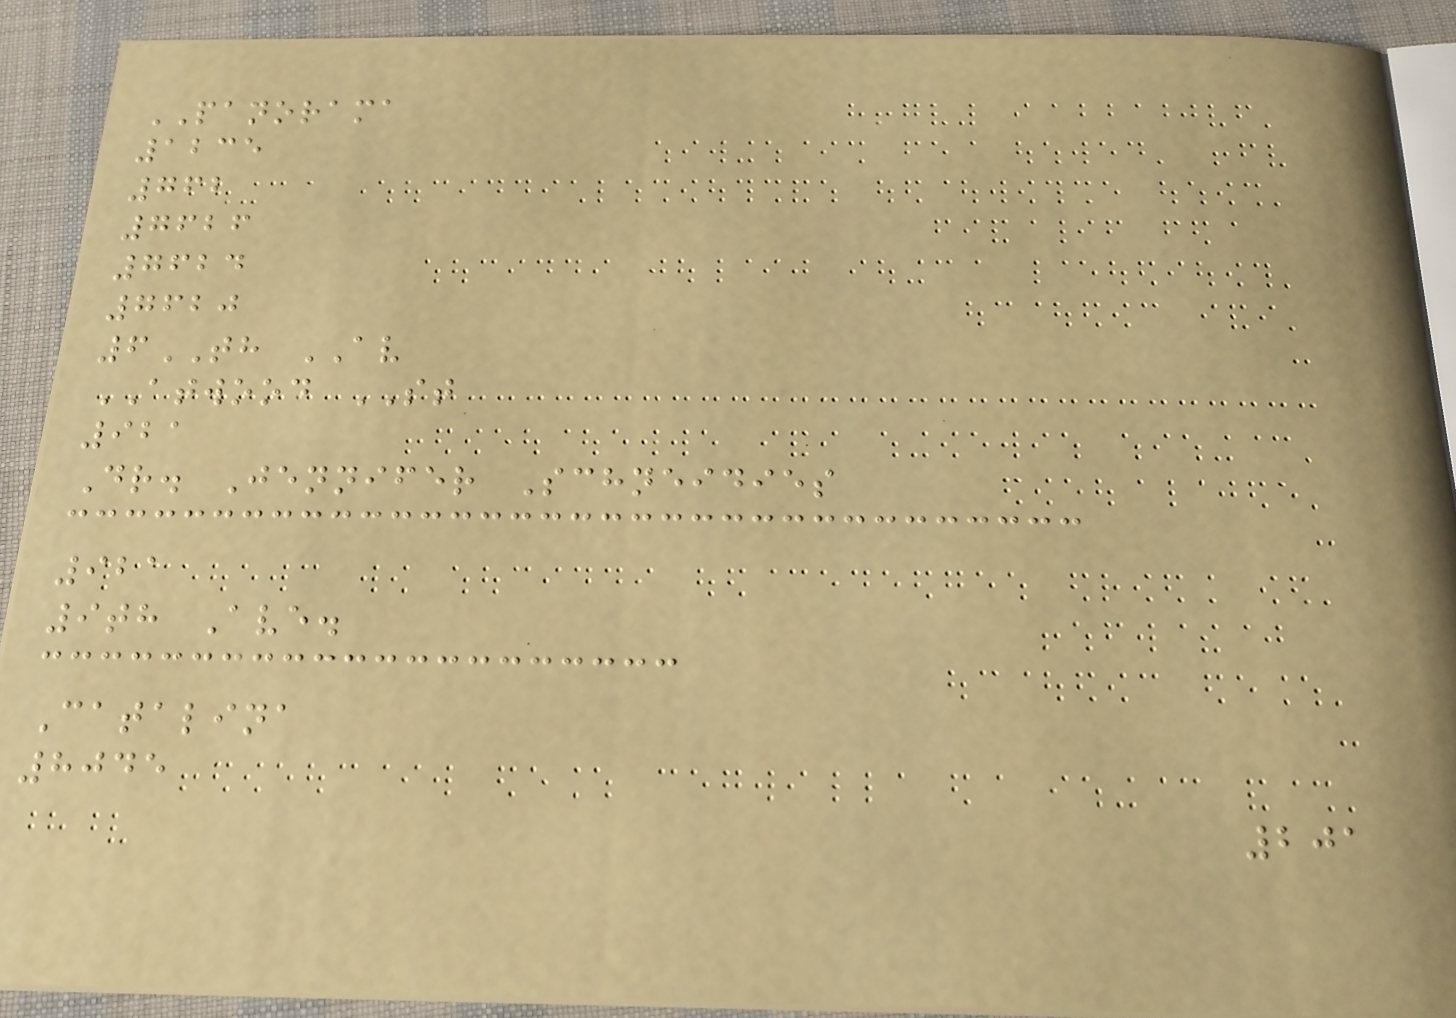PANORAMA
1235
762
7626
7624
7620
6TH AV
ATWOOD ST
921
Dr. Jennifer Schneidies
921
9th Ave.
Catalina
8045
201
